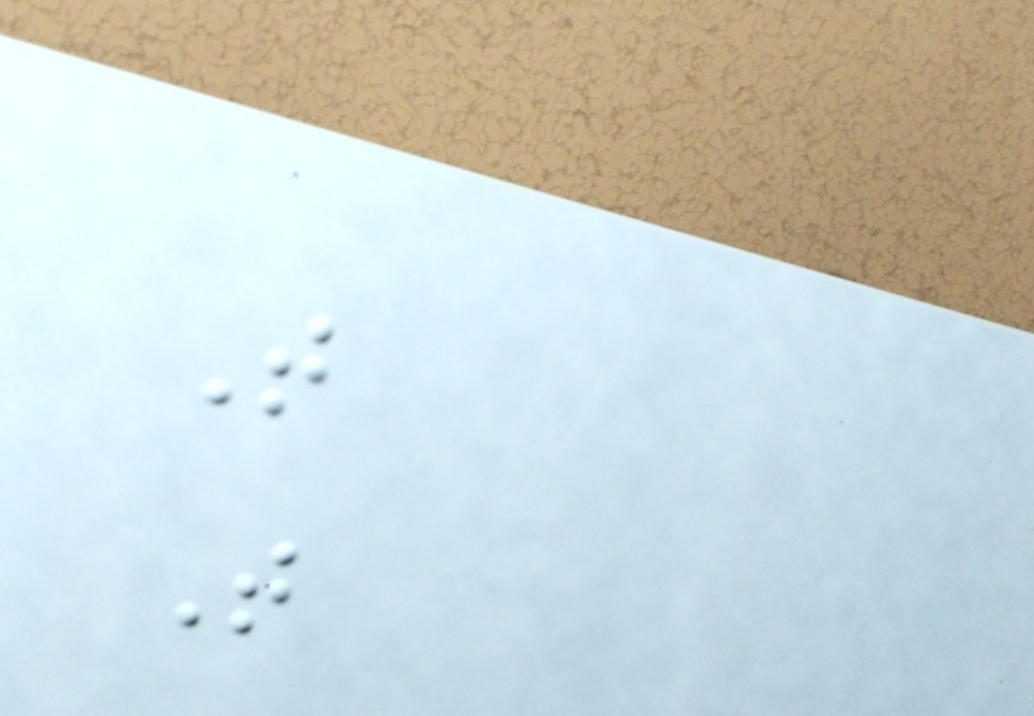T
T
